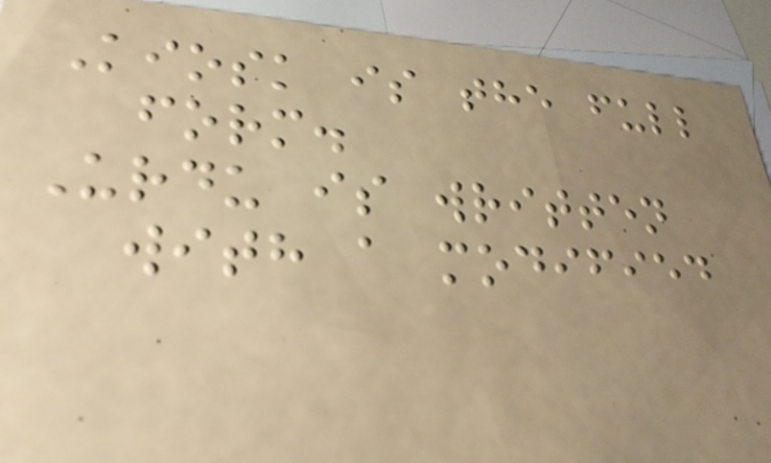Kiosk is the full
form.
Urdu is written
with a modified
